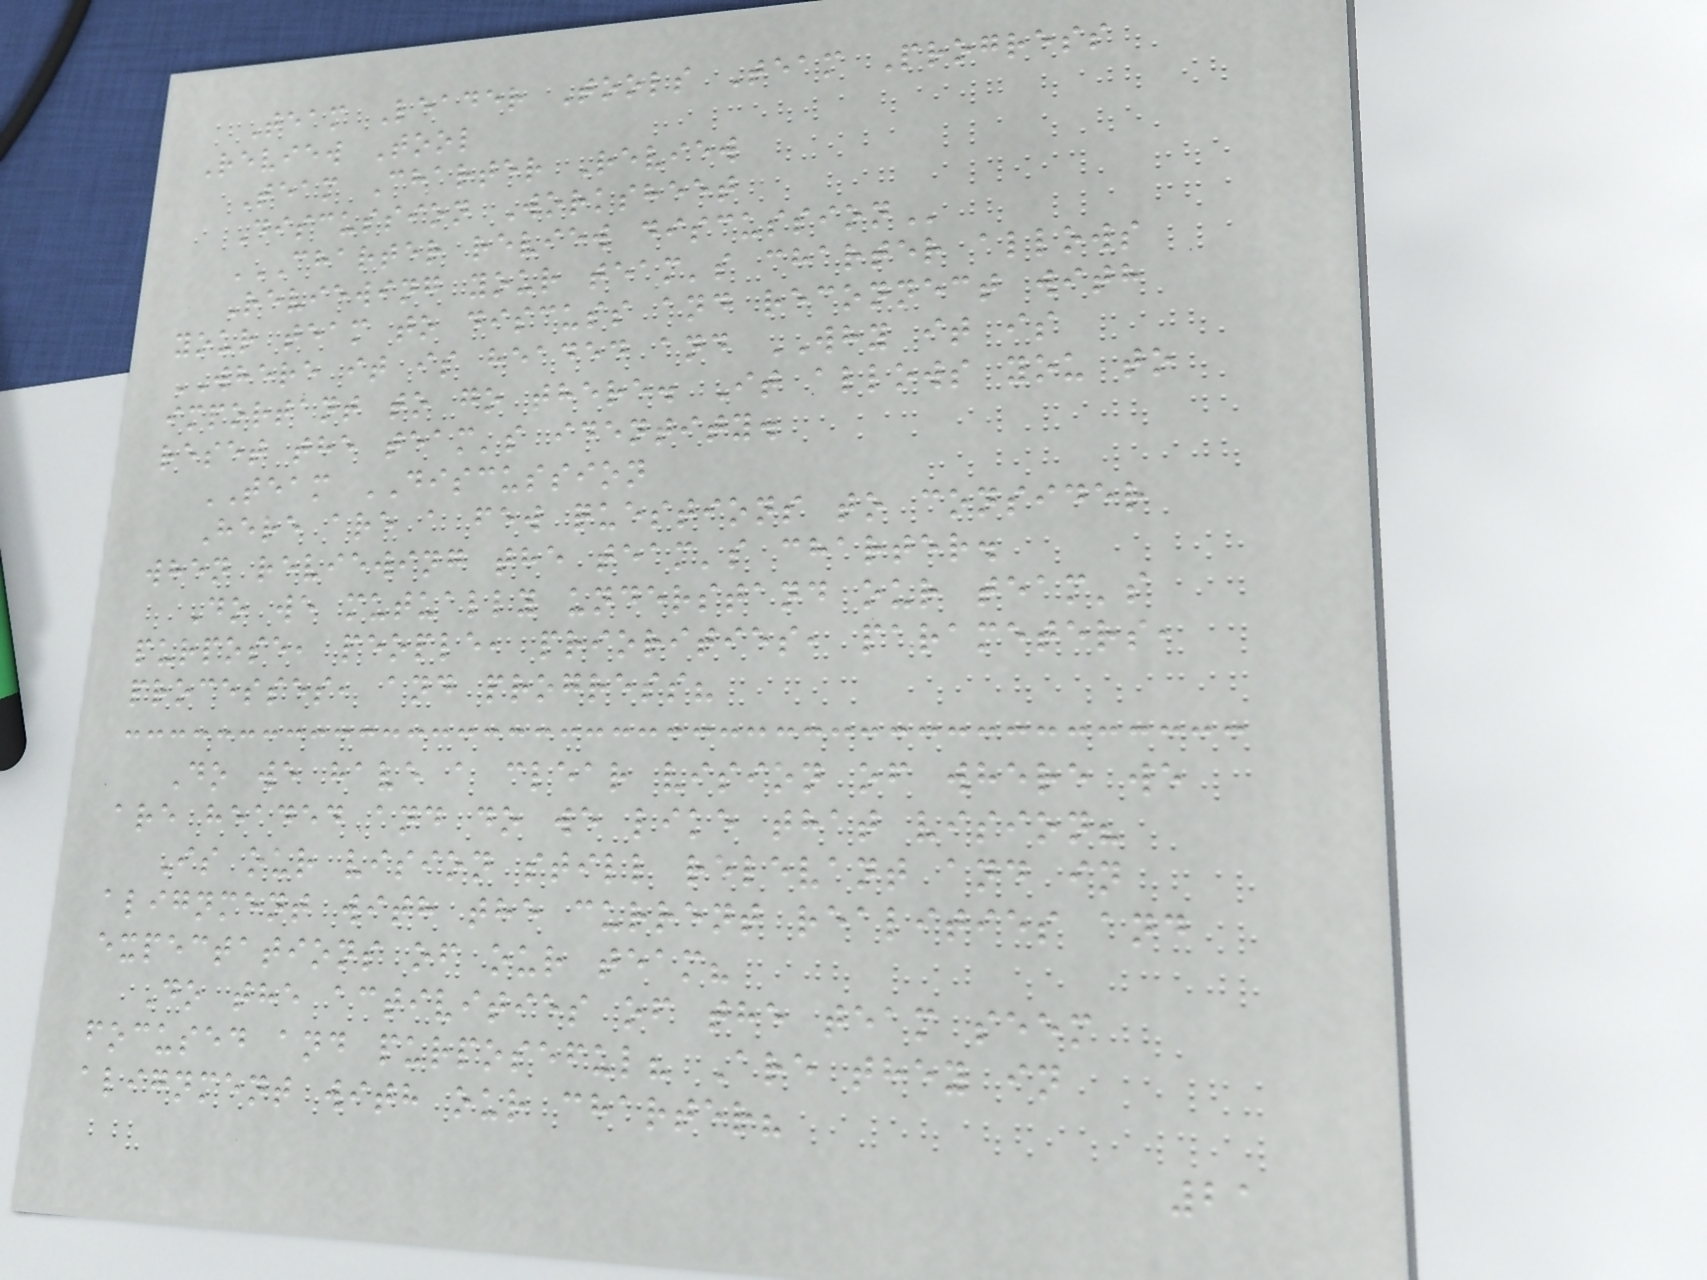Team Leader Tools Team Progress
Review Tool
Team Charter Review
Discussion Worksheet
CHARTER REVIEW DISCUSSION
Reviewing your team's charter allows
your team to discuss and reconnect with
WHERE it is headed and WHY it is
important to go there. It allows you to
reset the team's identity.
TEAM DISCUSSION
Here are a few questions to consider
when reviewing the team's charter.
Do we mutually understand our team's
purpose, people, priorities, parameters,
processes, and progress?
Do we have a clear vision of where we
are headed and do we like that vision?
Is our vision still relevant and in
alignment with the current realities and
expectations of our team?
Do the activities of the team seem
focused and purposeful? Are they in
alignment with our charter?
21
